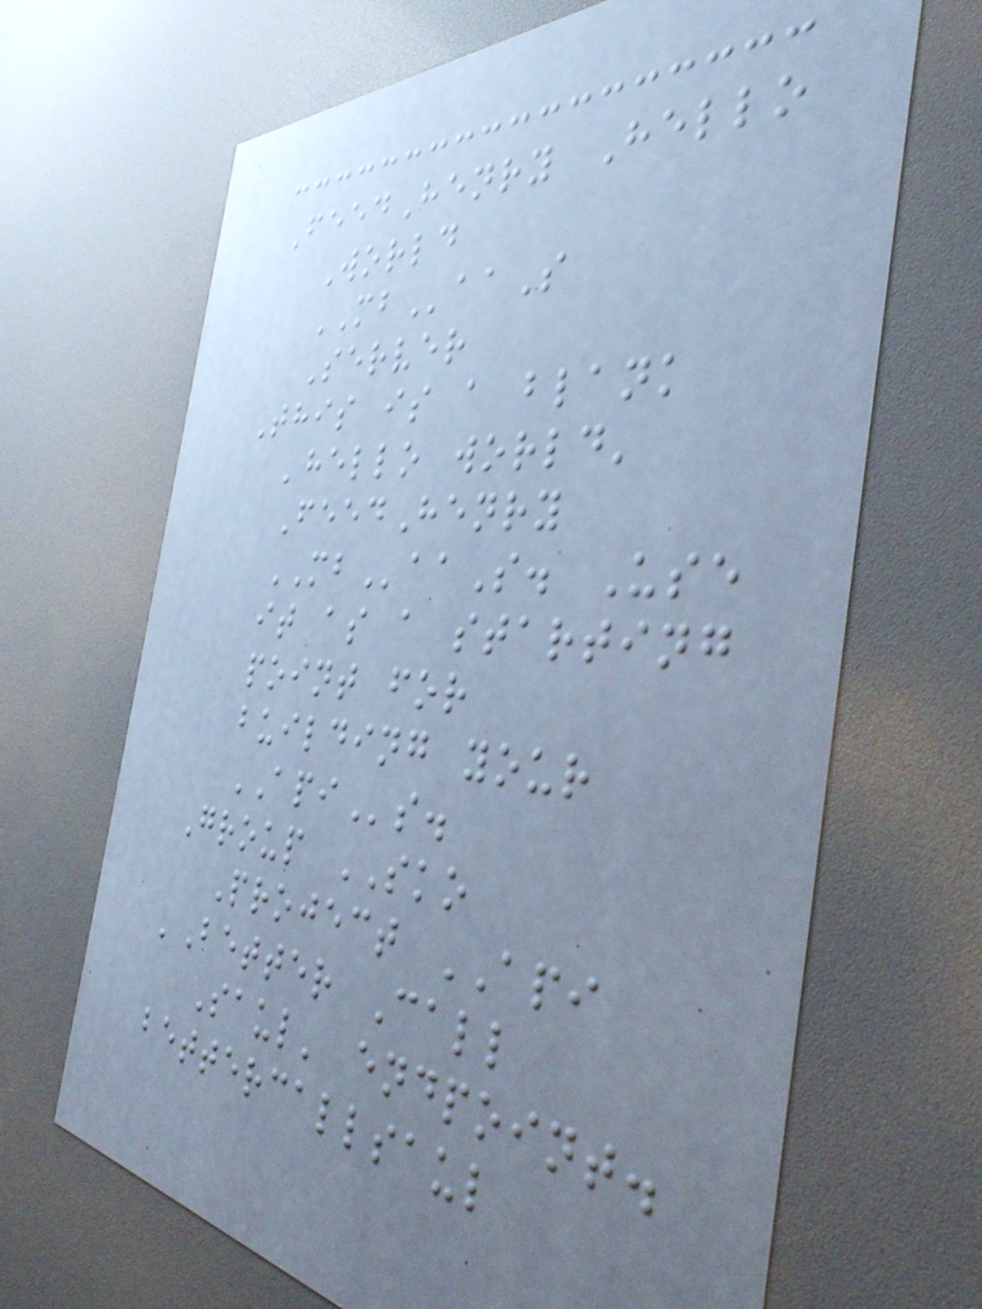FeedHenry Hello
World
MBaaS
Server
This is a blank
'hello world'
FeedHenry
MBaaS. Use
it as a starting
point for
building your
APIs.
Group SKO
Project API
'Better Call
Saul' endpoint.
bettercallsaul
